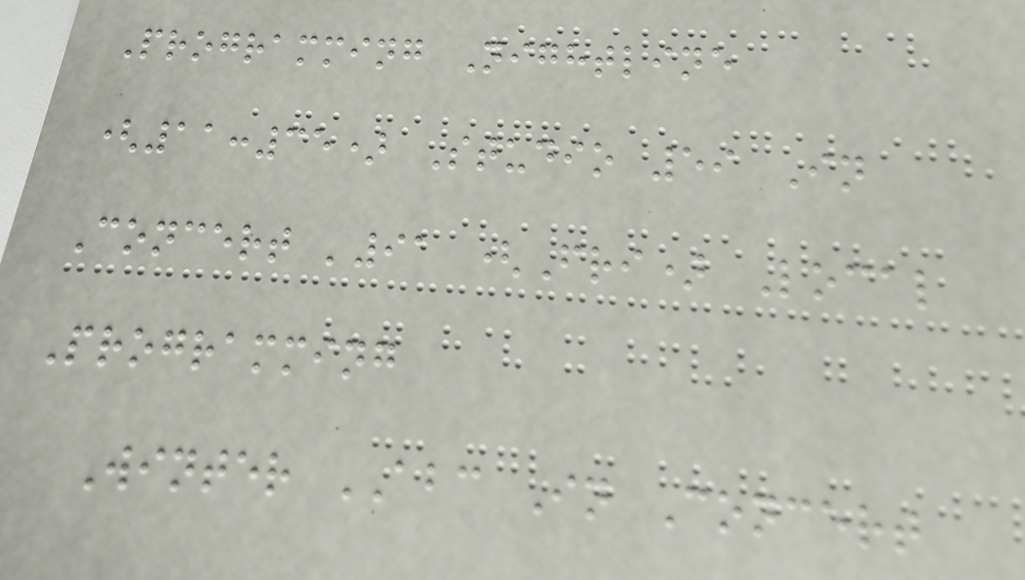Programming Nightline
(11:35) Studio 59 In
Concert '91 (Fri) Local
Programming
Winter ABC In Concert
